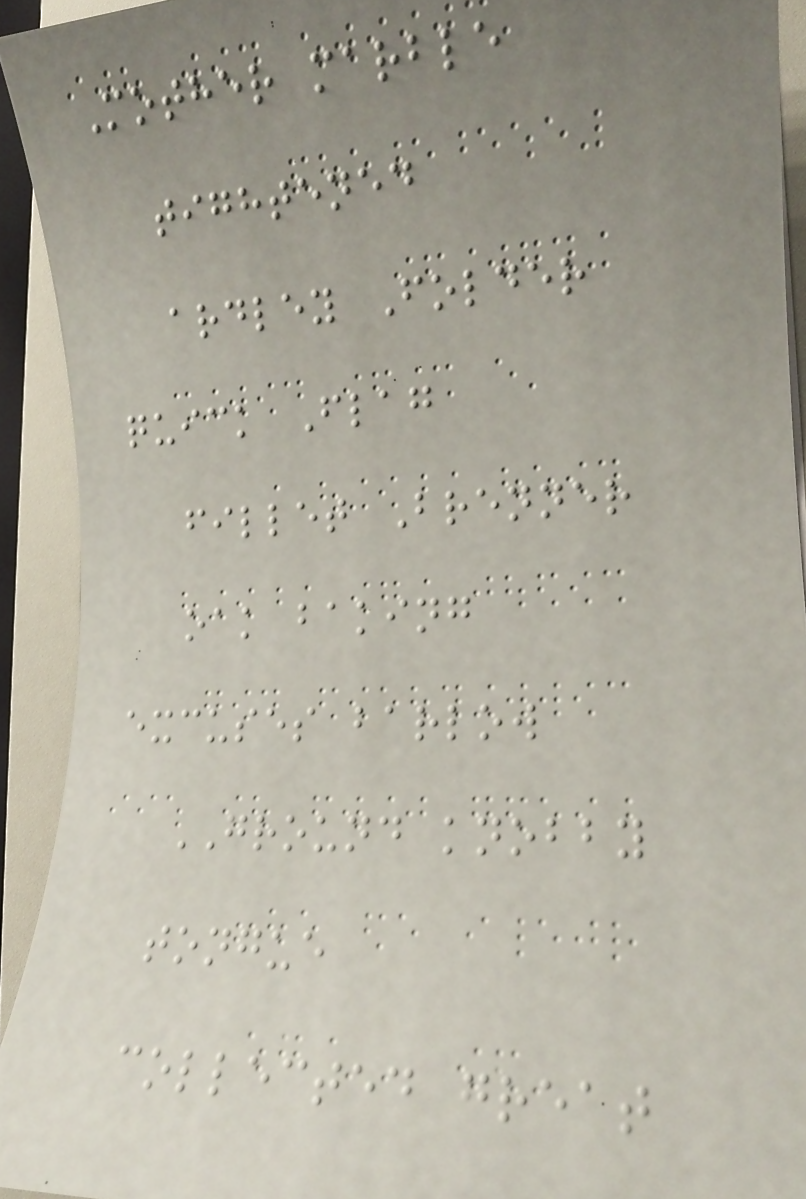Mother marble
tightened
ardley Folder
quick Flag
fillet Brenner
oak baking
excuses barlow
GROUND knobby
tongue
collected great
